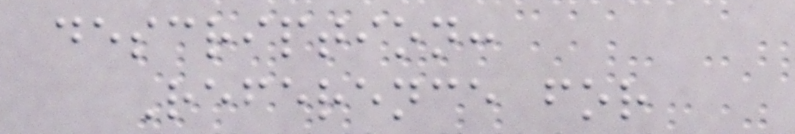description:
Reference for
